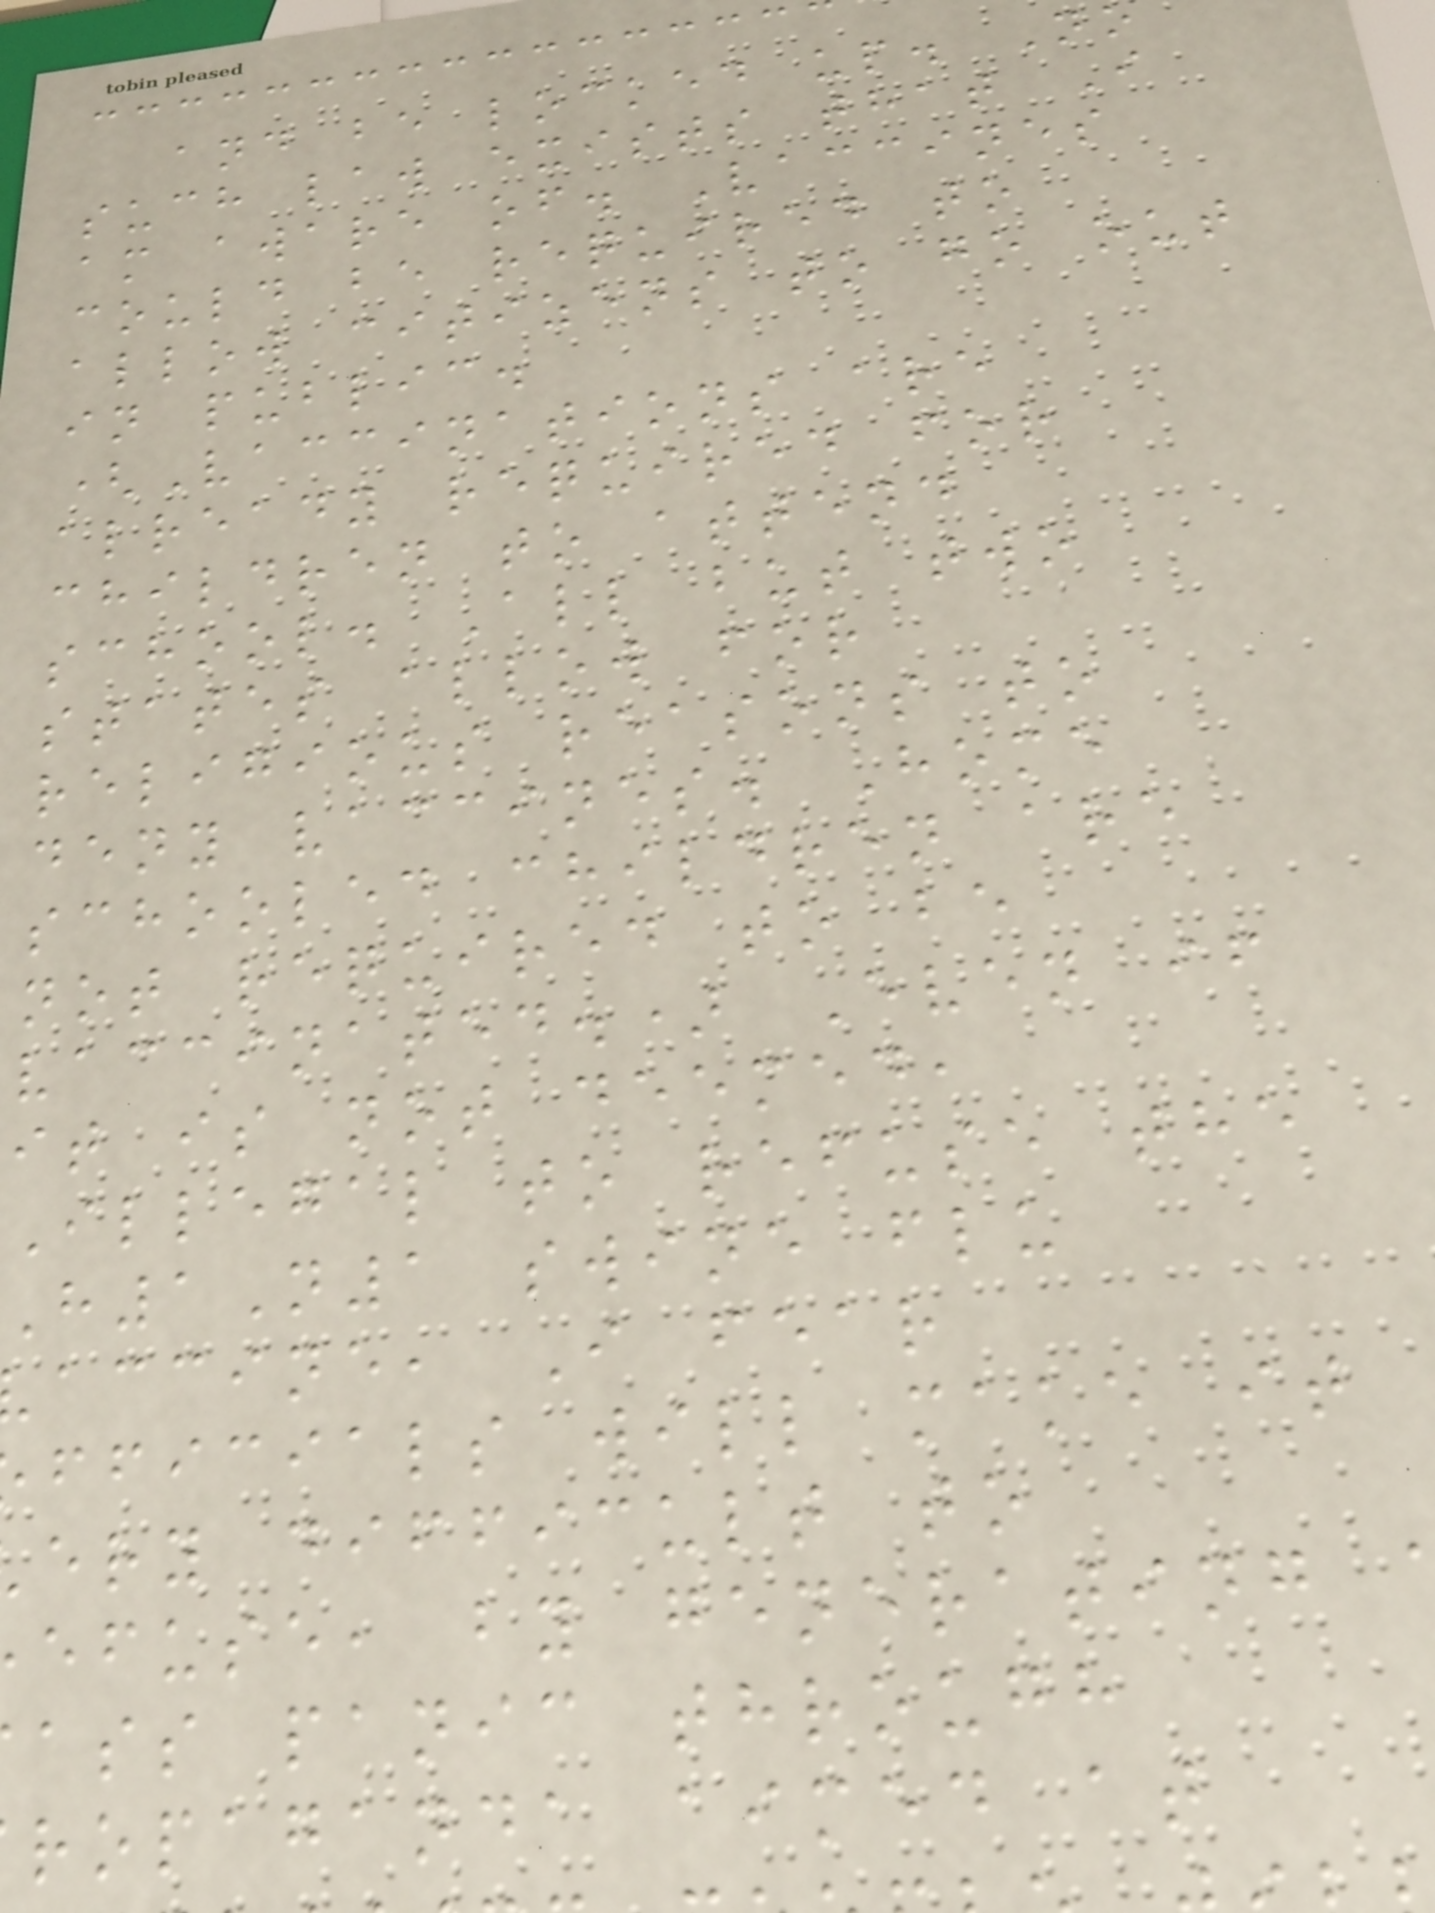and be locked up. N
such law exists that I
am aware of. Vaccines
could be required to
allow citizens to go out
in public.
(Vaccinations are
already required for
children to attend
school. All but two
states allow for
religious reasons to
deny vaccines. Home
schooled children are
not required to be
vaccinated.) Even if
it is not deemed,
Illegal to refuse the
H1N1 swine flu
accine, I fear
fficials will make it
ery difficult to
efuse, by generating
ass panic through
ropaganda aimed at
